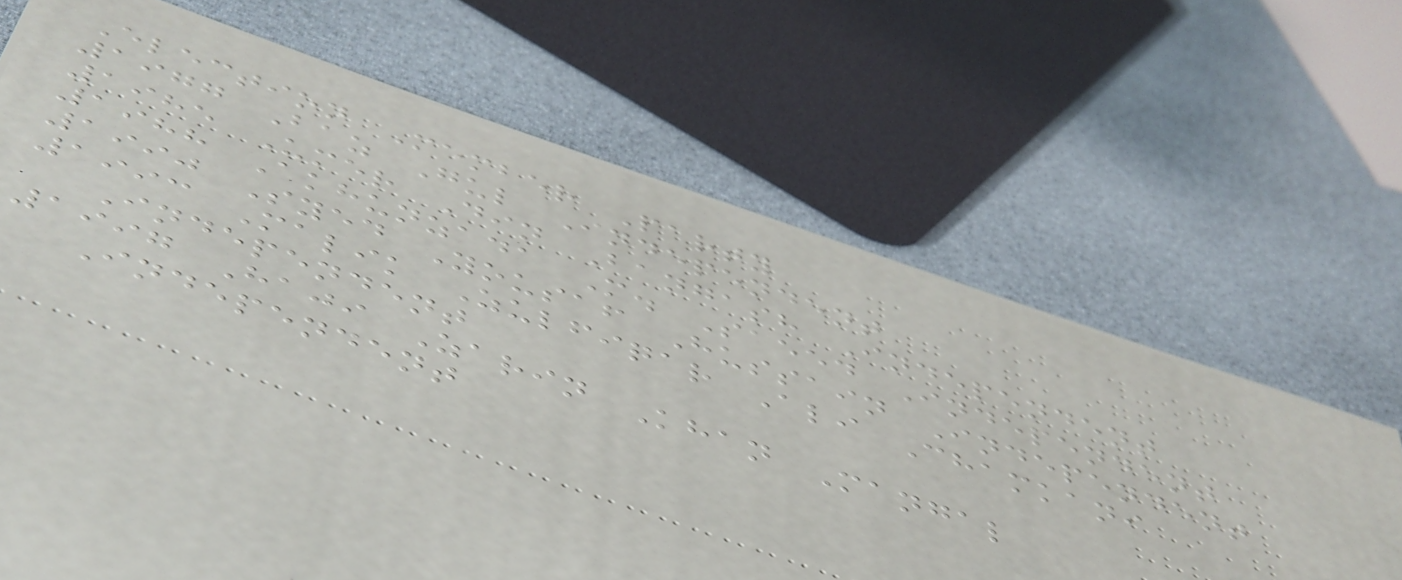Election Member Party
1977 Baz Gul Independent
1985 Umer Din Bangash Independent
1988 Akhunzada M. Saeed Independent
1990 Syed Yousaf Hussain Independent
1993 Malik Zulfiqar Ali Chamkani
Independent
1997 Haji Zarin Khan Mangal
Independent
